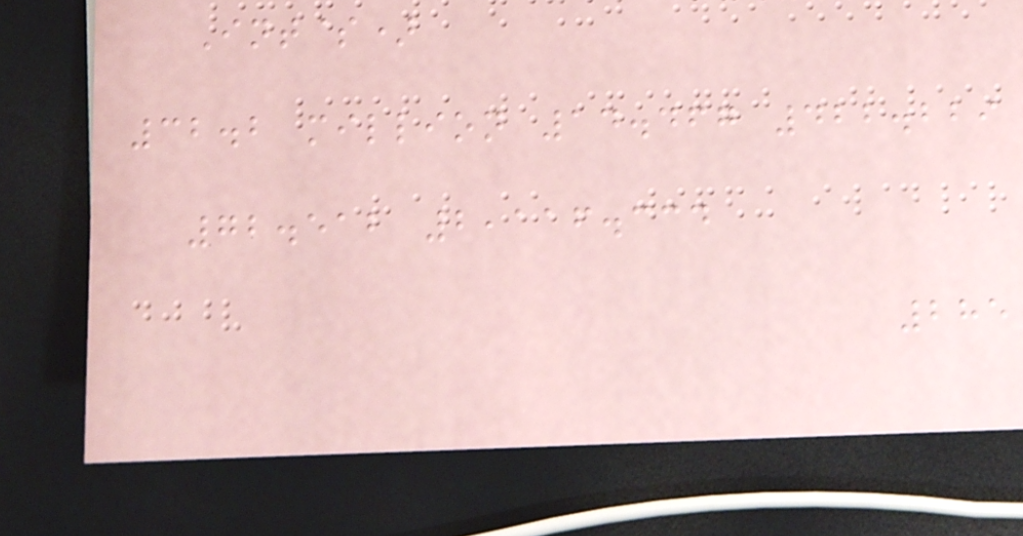Int$)
32.2 million 14.467 422.229
72.512 2,116.334
285
